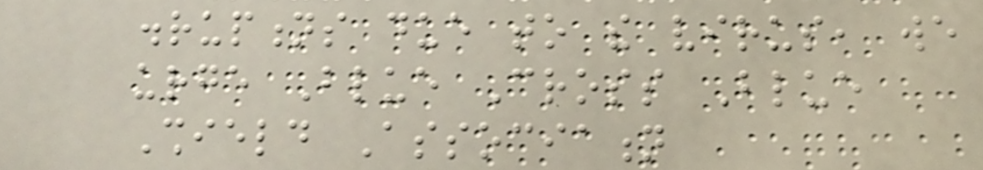disruptions due to the virus, we
urge Blue Cross Blue
Shield Association
